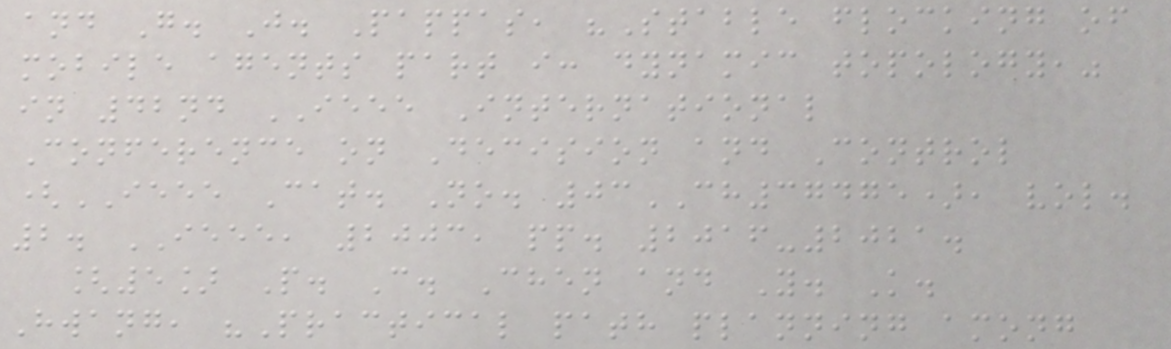and G. J. Pappas, "Stable flocking of
mobile agents part i: dynamic topology,"
in 42nd IEEE International
Conference on Decision and Control
(IEEE Cat. No. 03CH37475), vol.
2. IEEE, 2003, pp. 2016-2021.
[5] P. C. Chen and Y. K.
Hwang, "Practical path planning among
